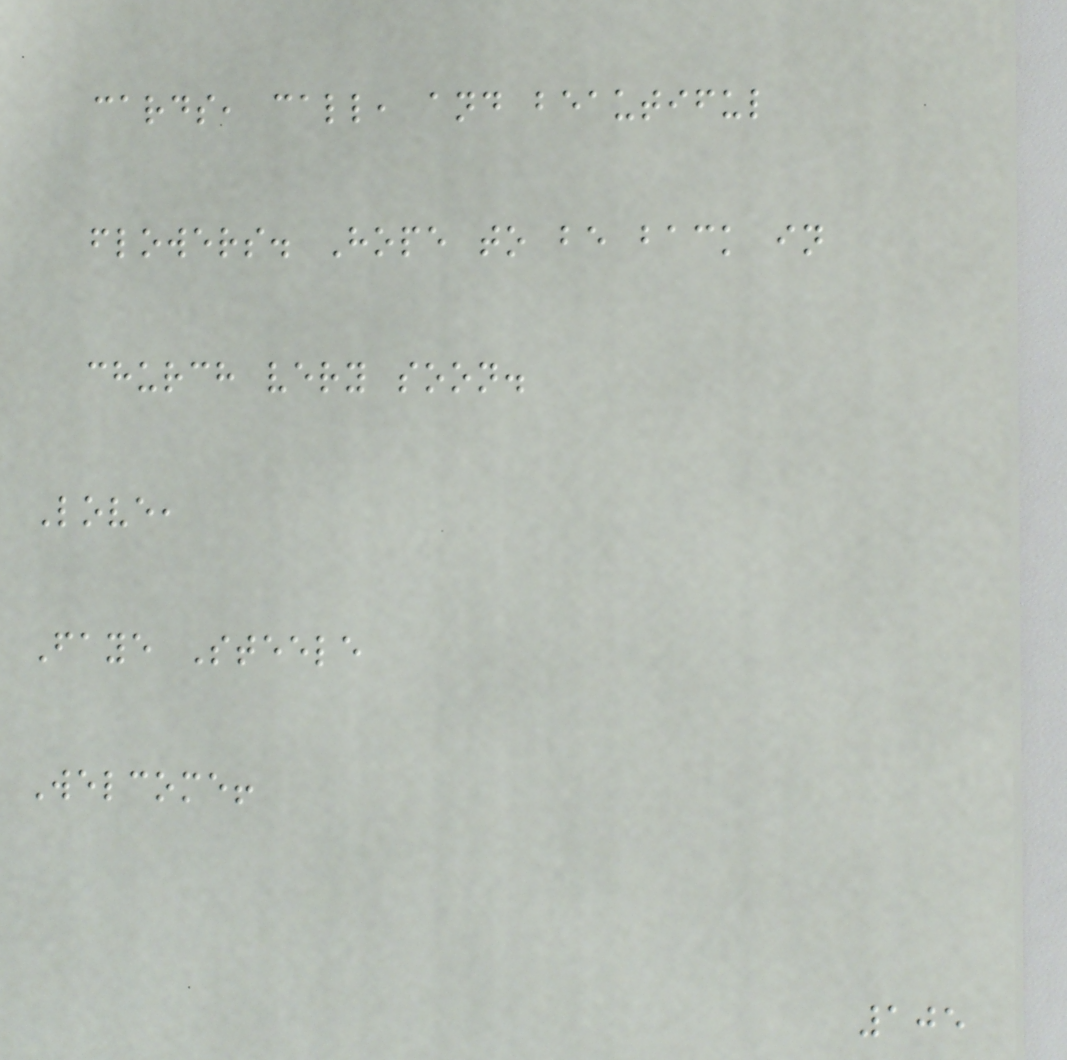cards, call, and beautiful
flowers. Hope to be back in
church very soon.
Love,
Faye Steele
Welcome!
105
